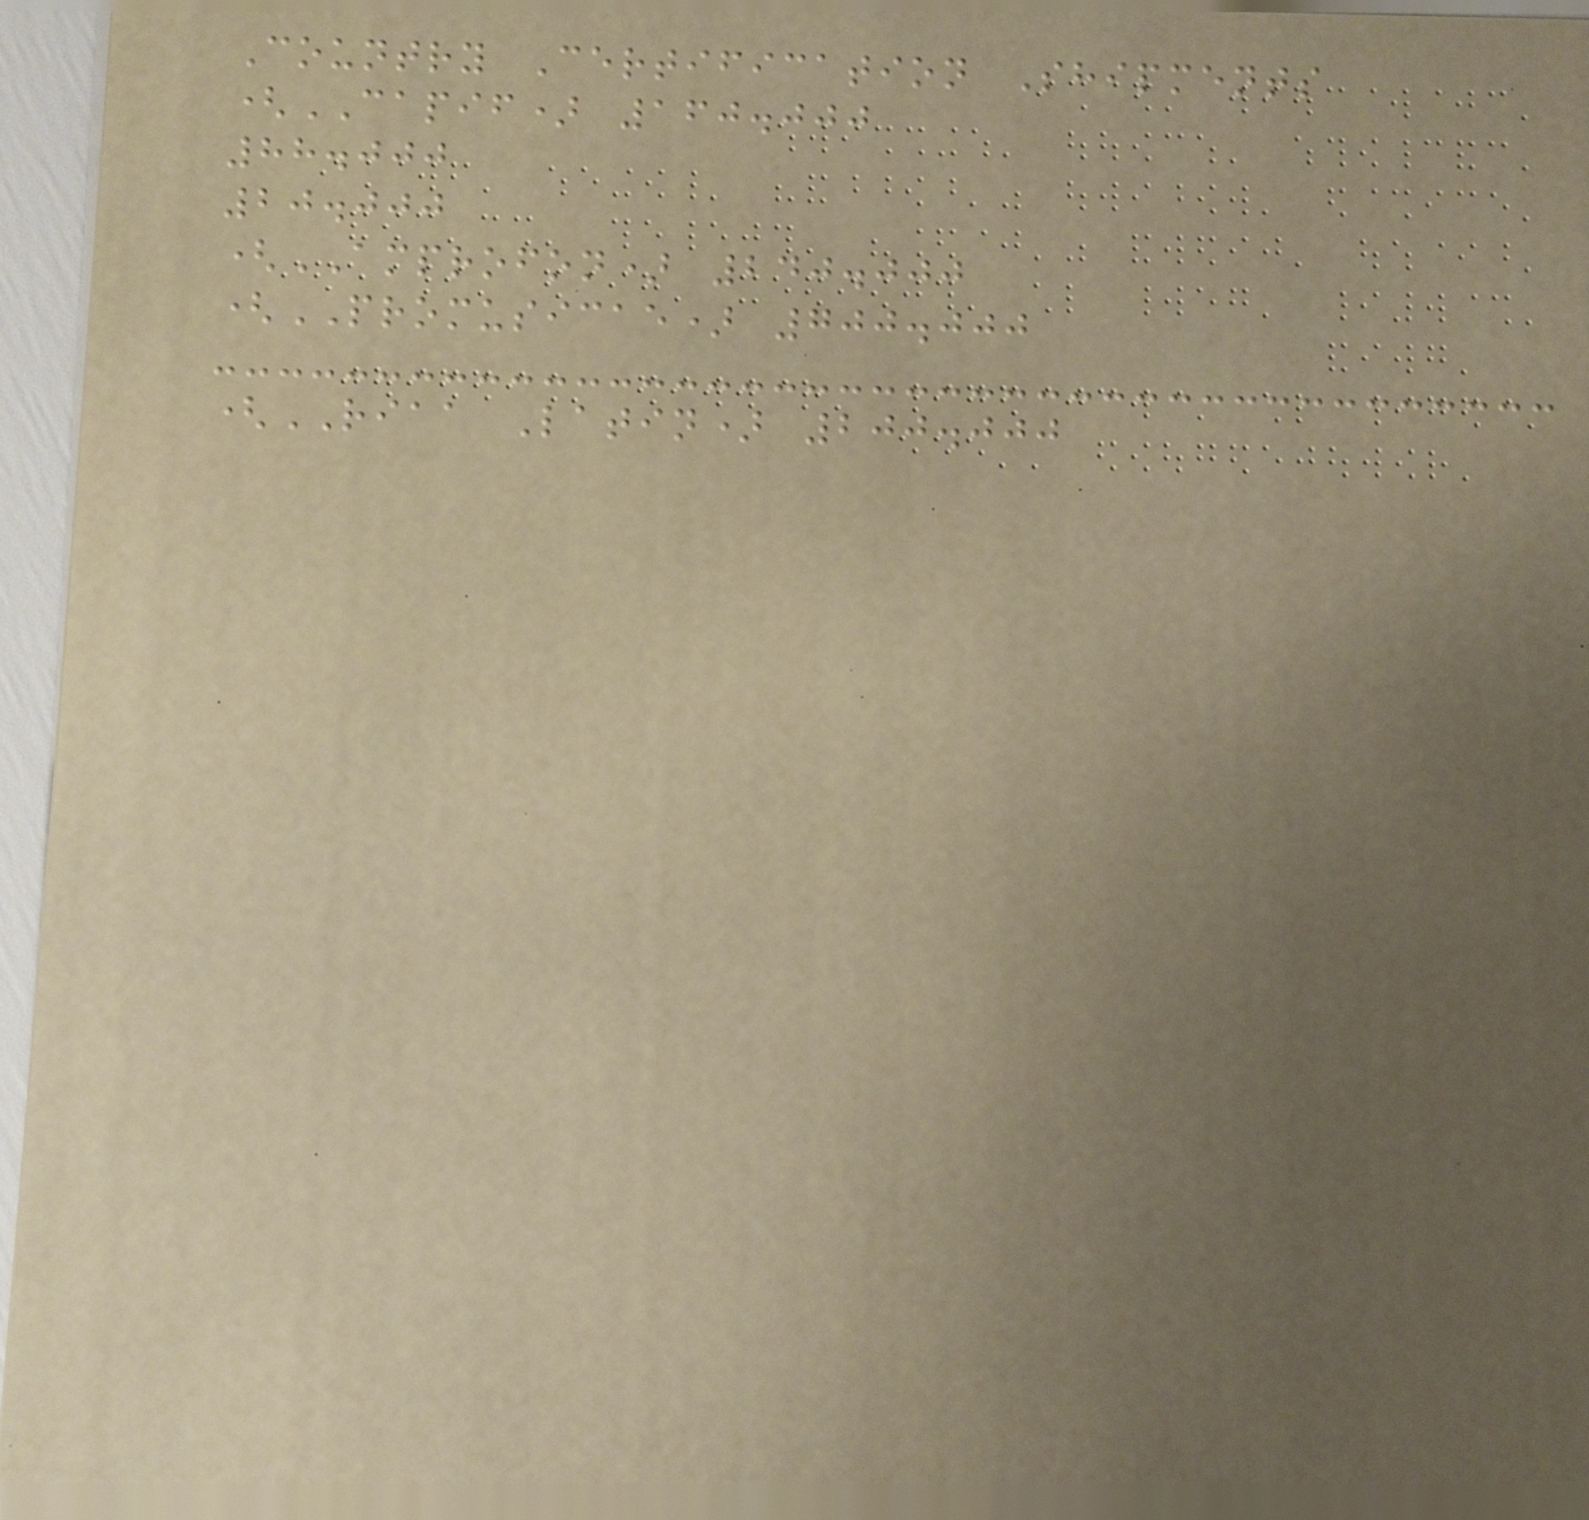Country Certification Shipments
(CAPIF) 160.000
88.000
20.000
(AMPROFON) 240.000
(PROMUSICAE) 700.000
(RIAA Latin) 200.000
